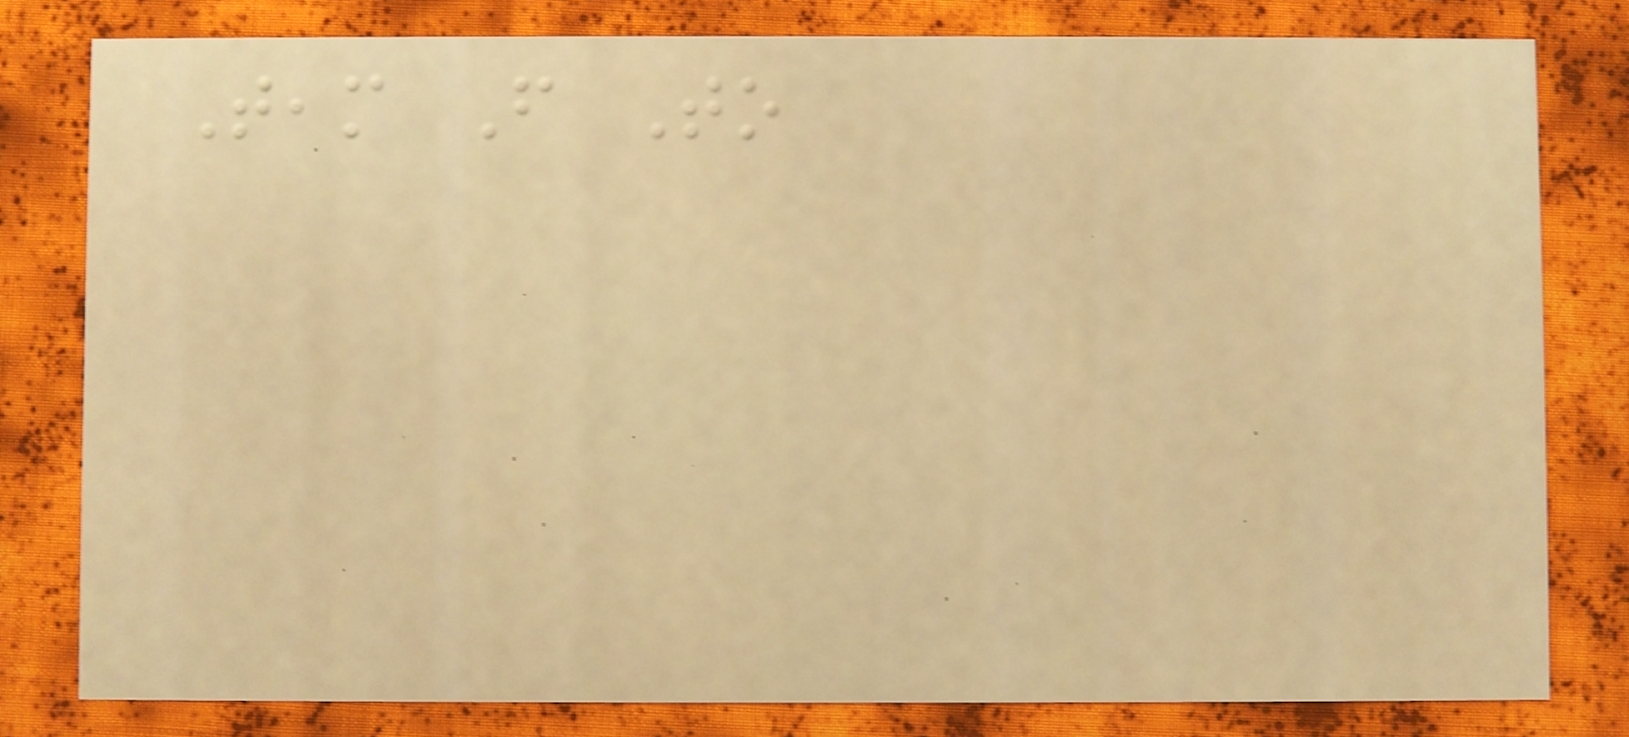Team From To
